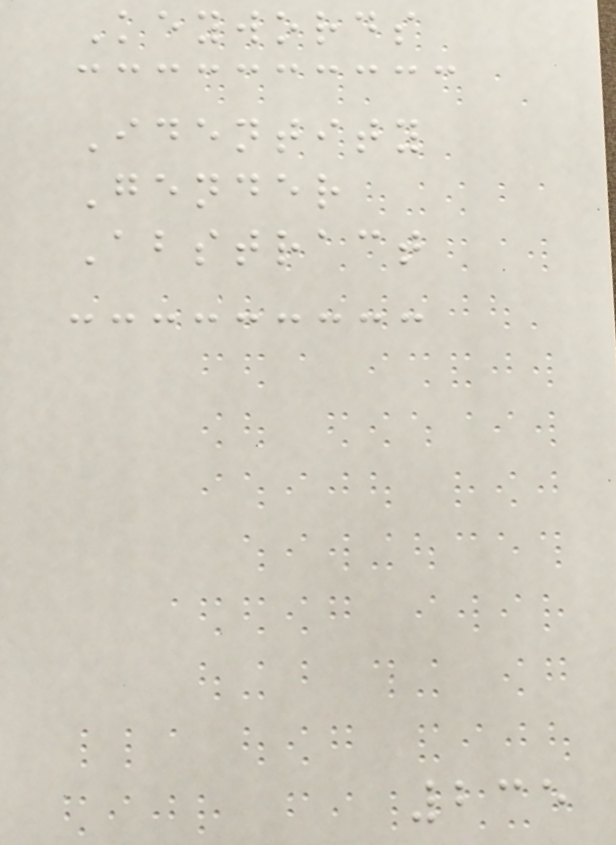Keywords
Identity
Gender
Abstract
235
